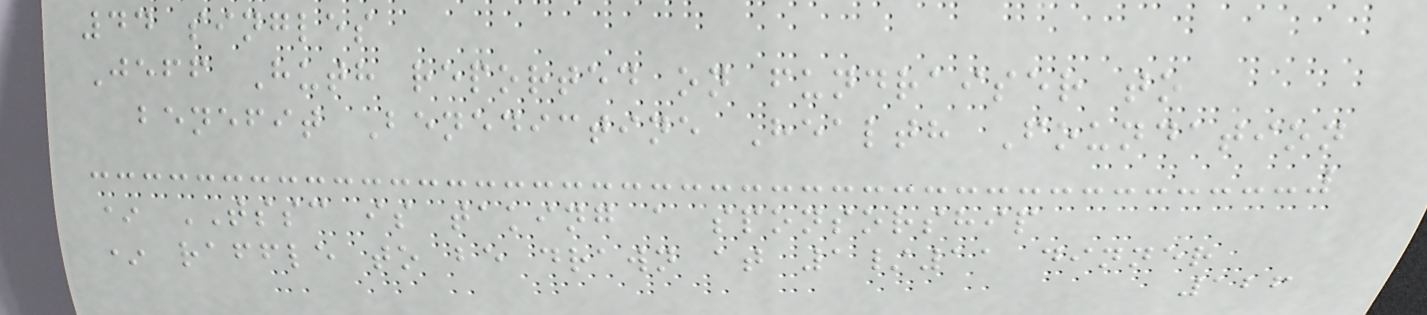44 singles
Jeff Huth reported on fundraiser to
benefit Benedictine Health Foundation
* TSSC is taking a sponsorship
* raffle to be drawn at 1/11 dinner
126
